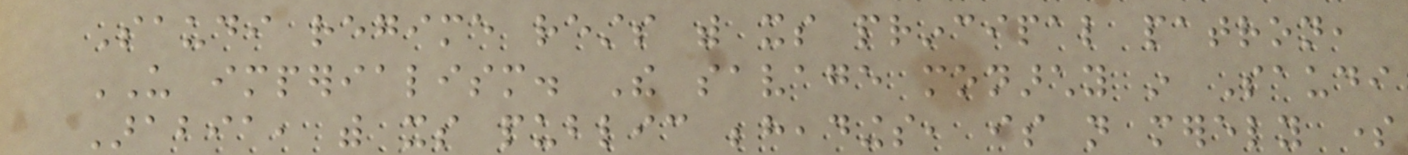Saudi regime rests with its principal patron,
US imperialism. The savage monarchy in Saudi
Arabia, with its public beheadings, is not merely some
